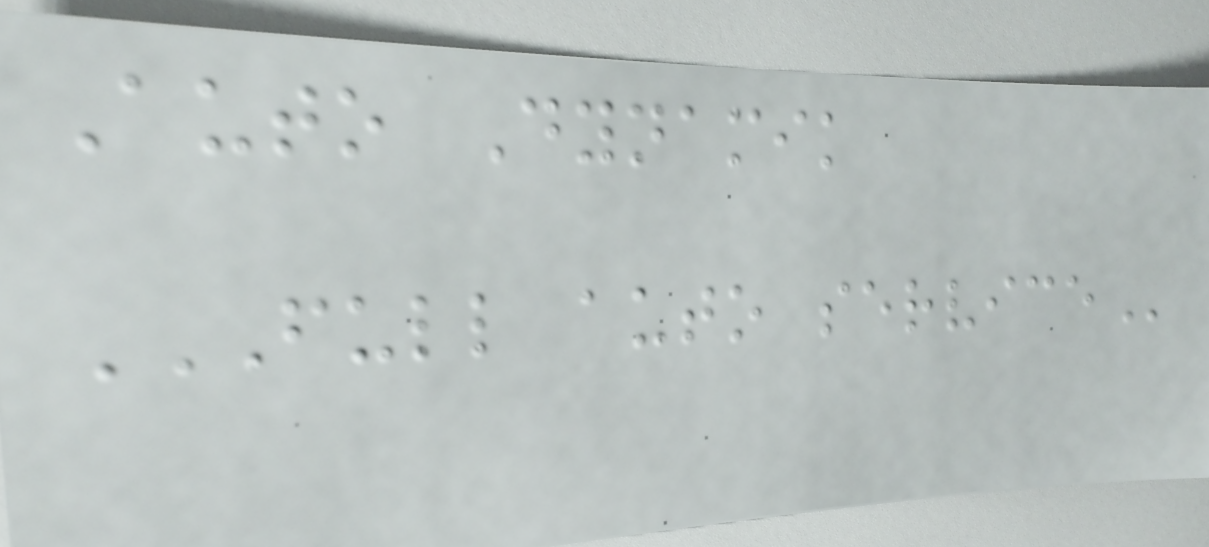Auto Dynamik
FULL AUTO SERVICE
